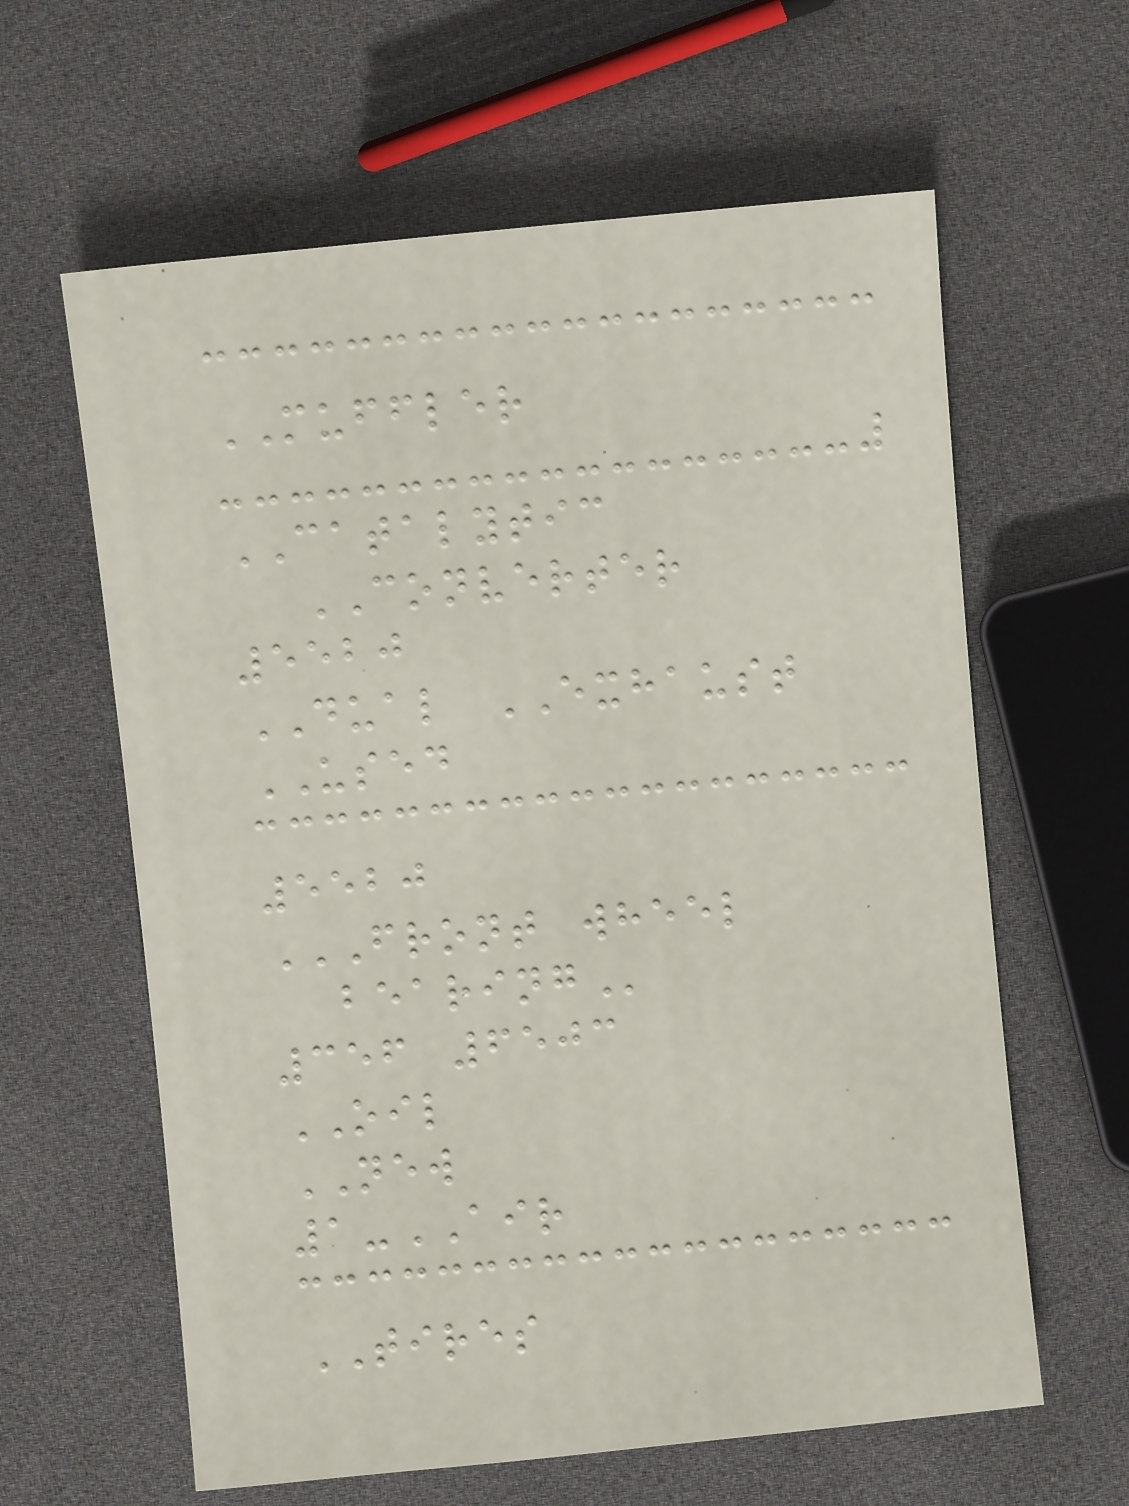MUFFLER
CATALYTIC
CONVERTER
5520
DUAL EXHAUST
USED
5520
FRONT WHEEL
BEARING
356 6503
OIL
NEW
1-AIR
TIRES
